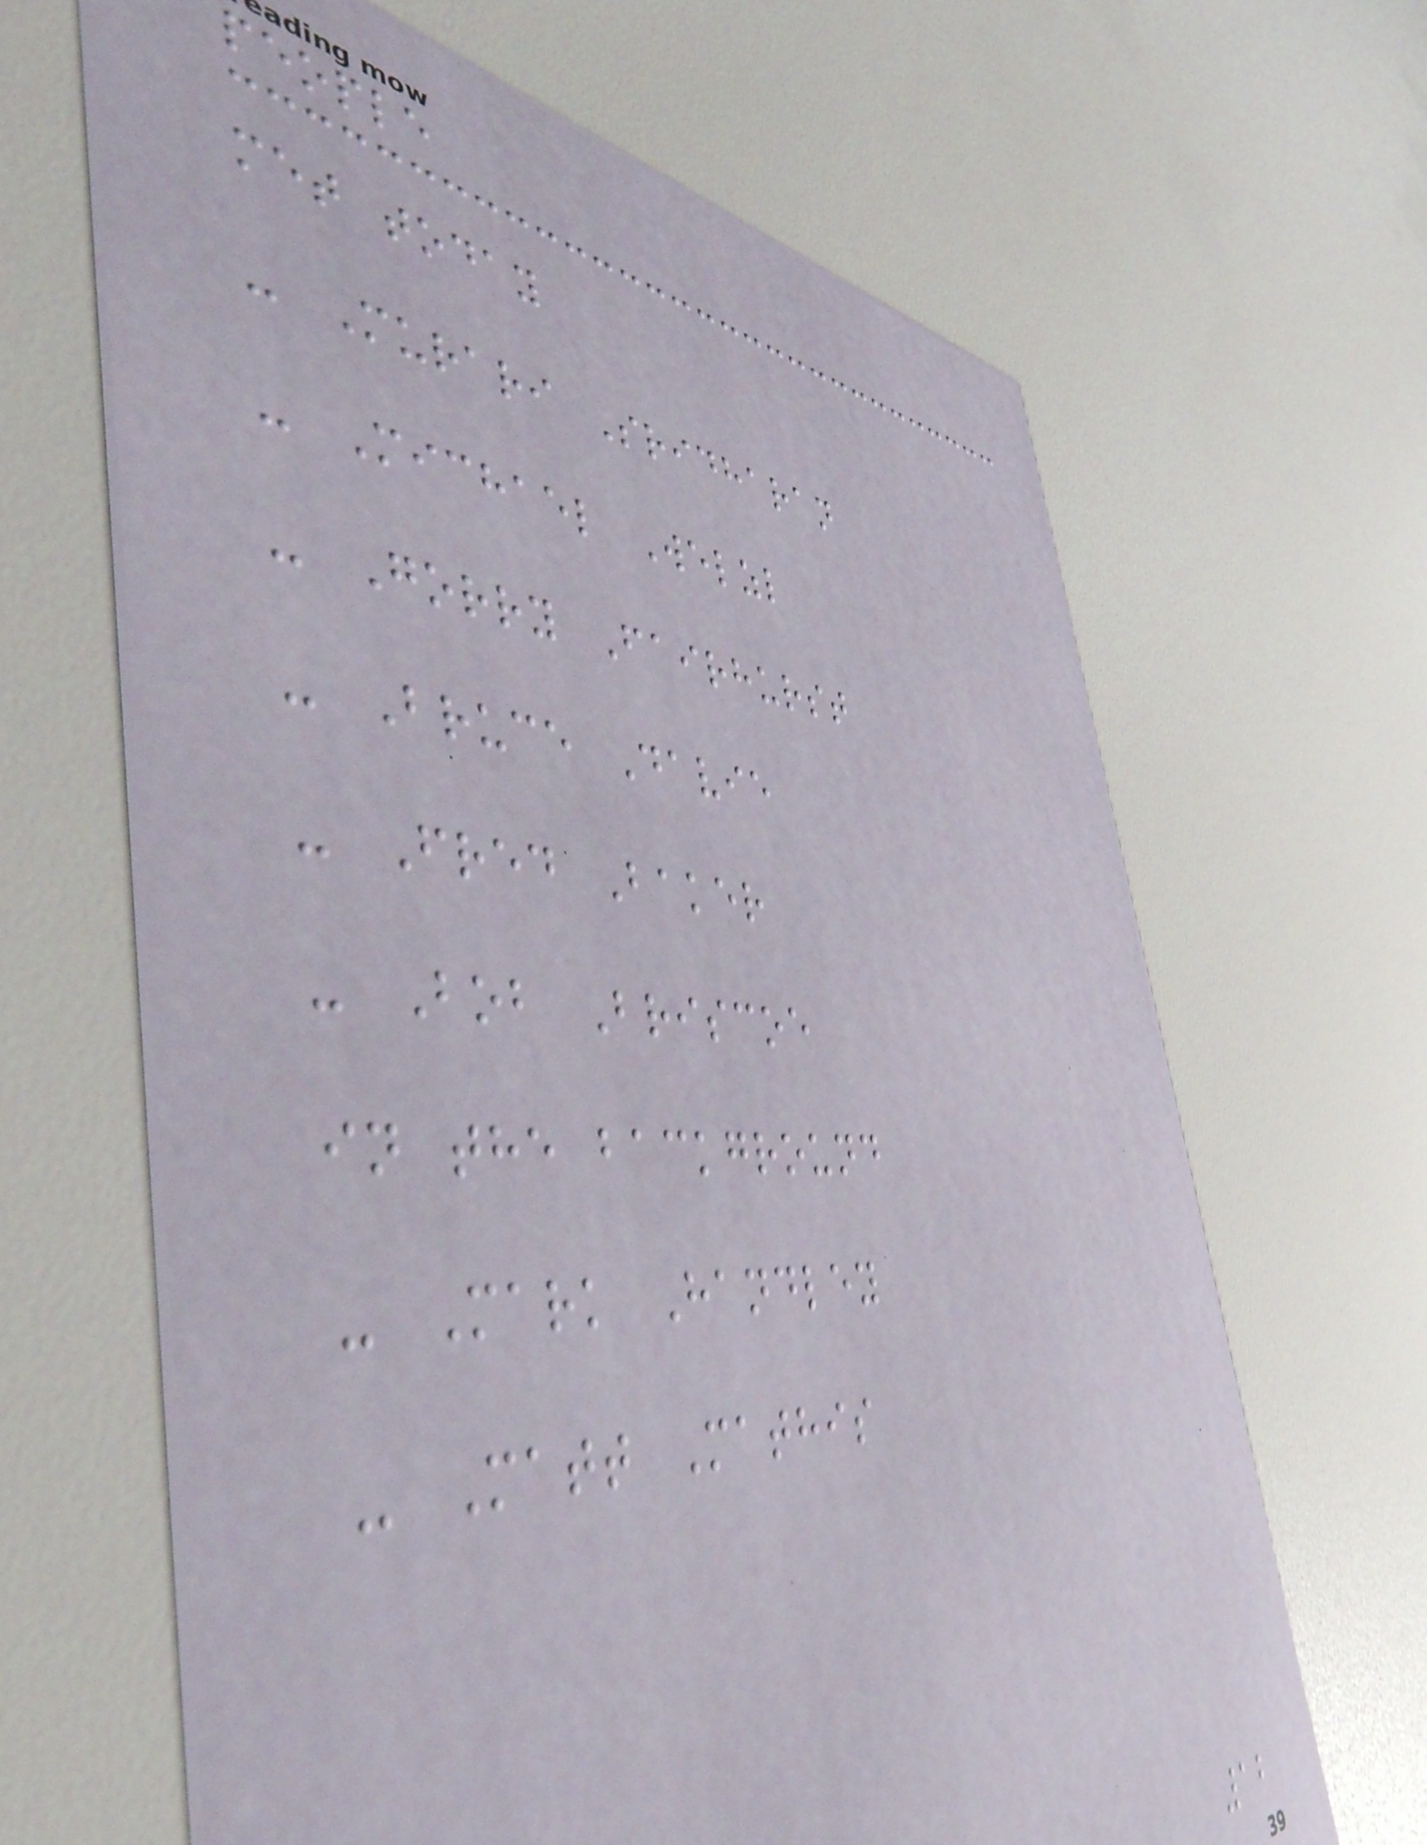people
met today
- Murari Sridharan
- Michael Welzl
- Gorry Fairhurst
- Bruce Davie
- Fred Baker
- Bob Briscoe
in the background
- Mark Handley
- Matt Mathis
12
